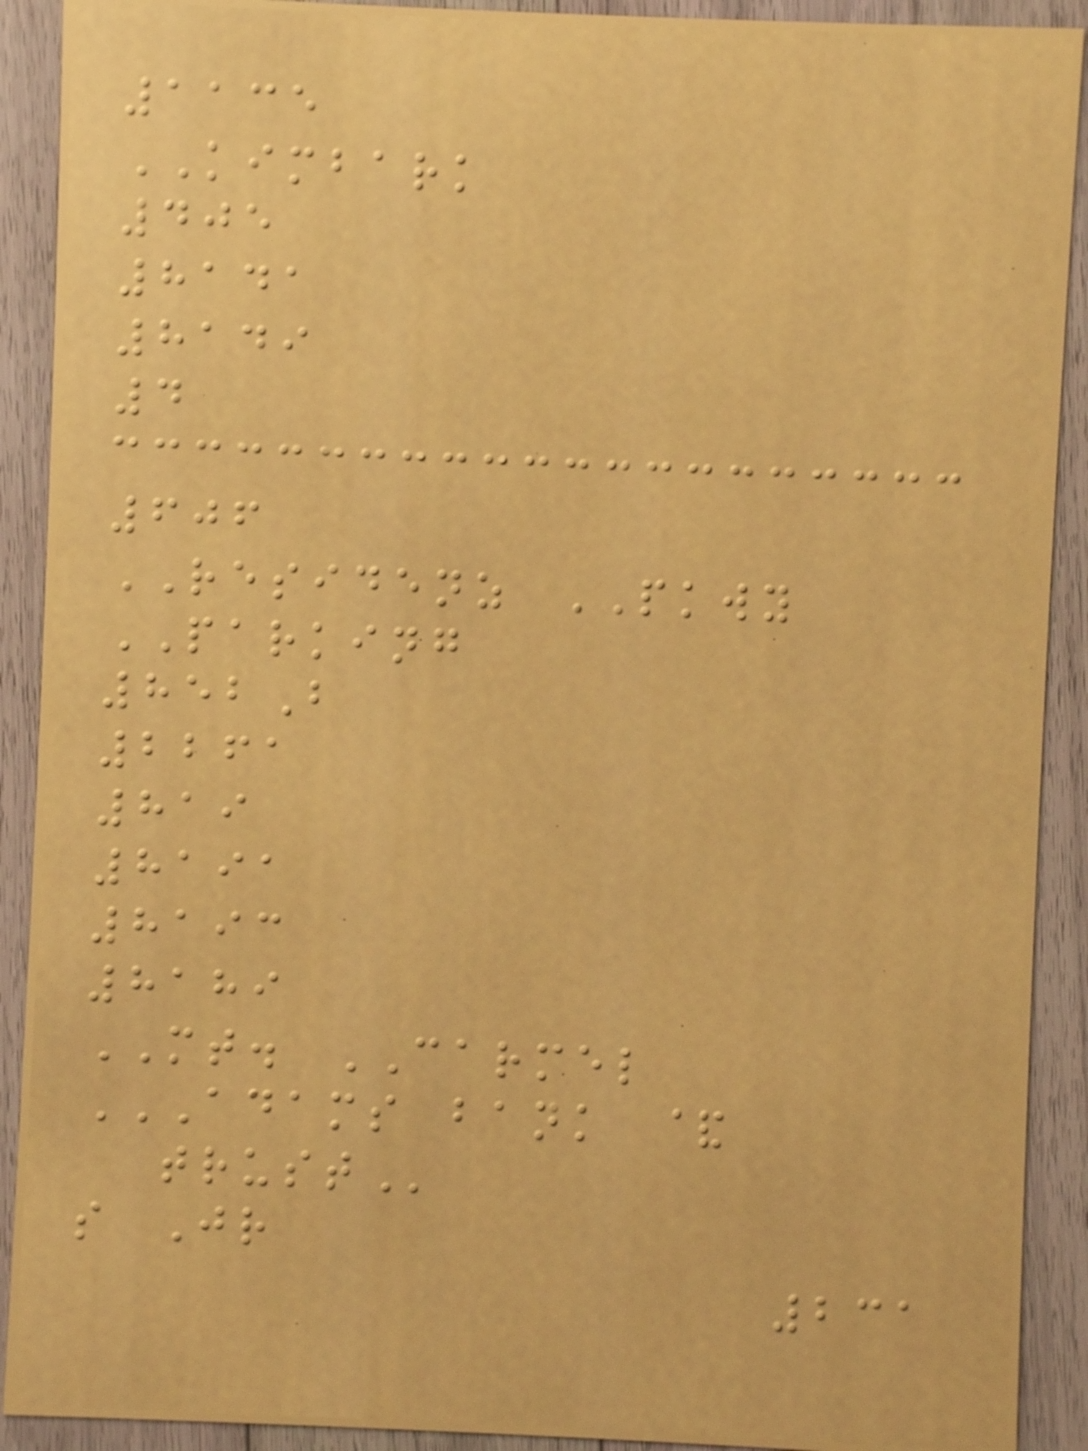1135
KIMBARK
405
8141
8149
4
606
RESIDENZ PKWY
PARKING
852B
2261
819
8191
8193
8189
MT. CARMEL
ADAMS BANK &
TRUST
s Jr
231
